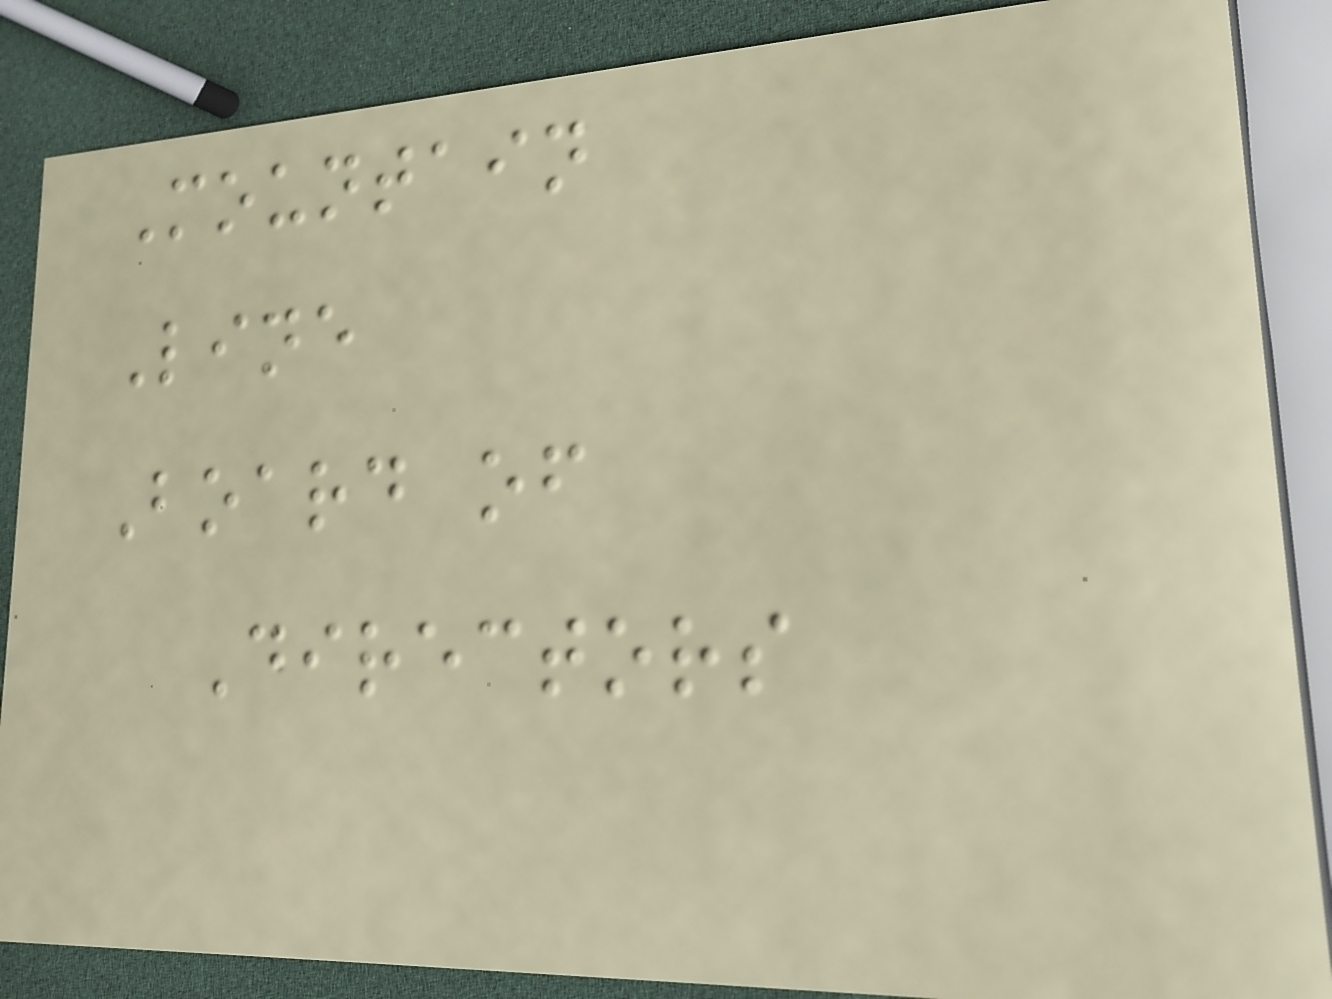Mountain
Line
Board of
Directors
